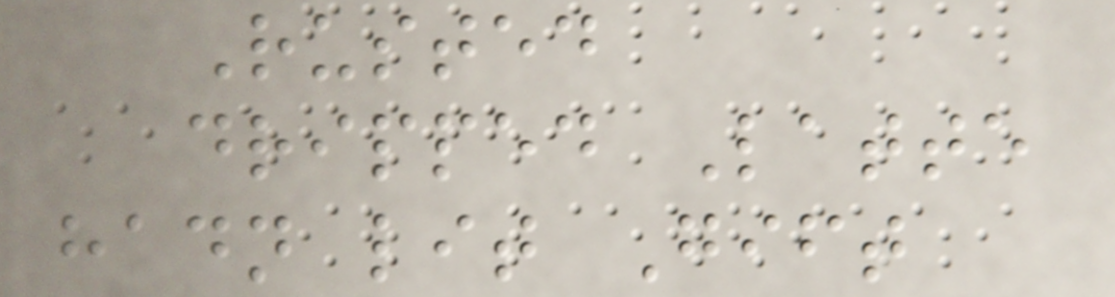Rusted
dripped Latte
hadn lit Gift
